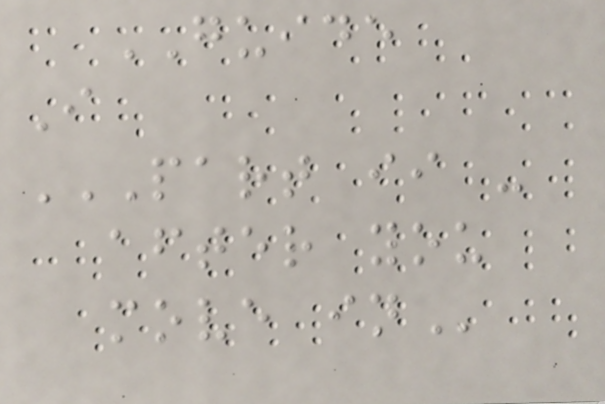GUIDE
I
PART II -
AFTER YOU
MOVE IN
